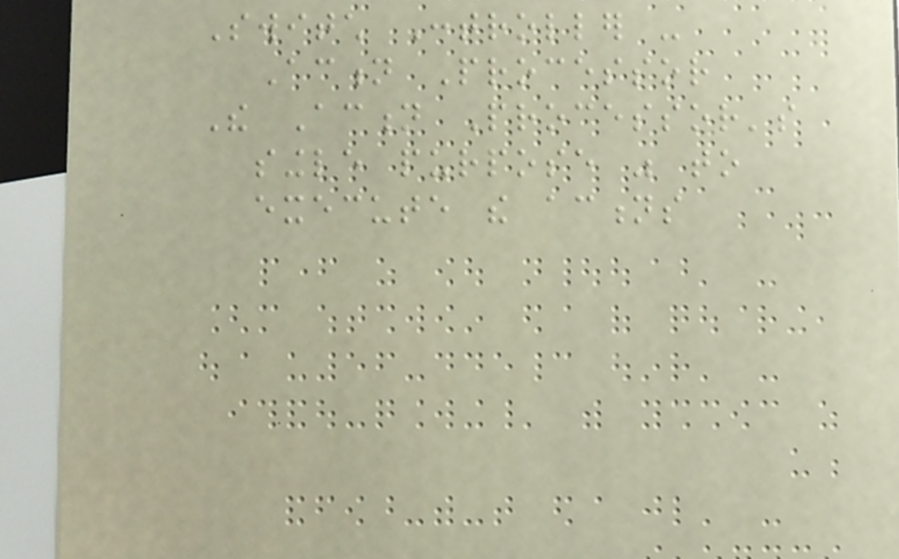Switch Controller -
Action Processor
The Action Processor's
single purpose was to
execute the actions
